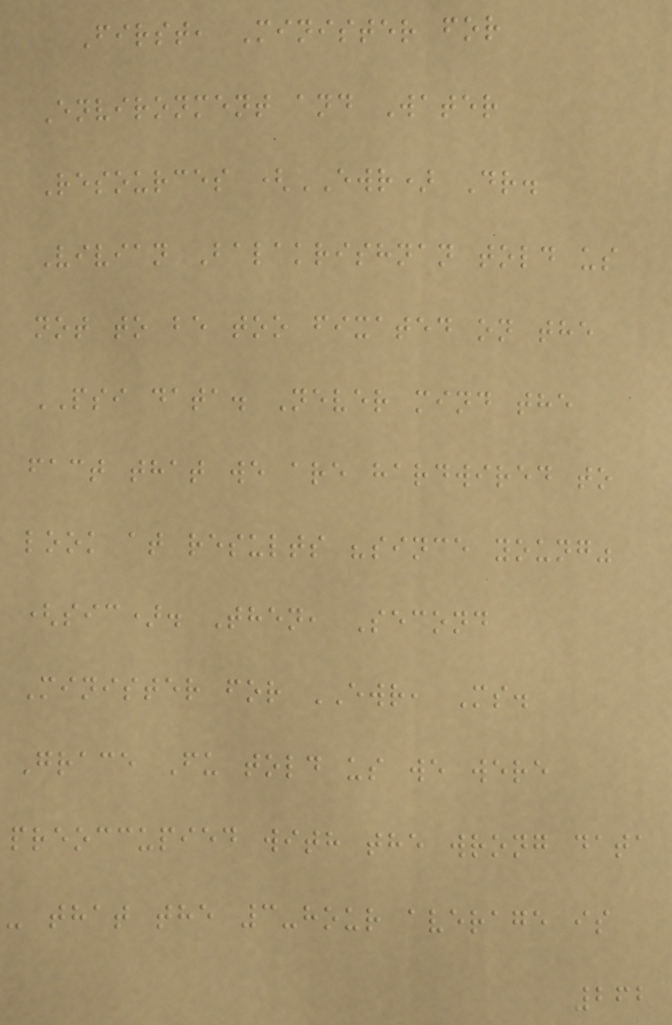First, Minister for
Environment and Water
Resources (EWR) Dr.
Vivian Balakrishnan told us
not to be too fixated on the
PSI data. Never mind the
fact that we are hardwired to
look at results "since young"
(sic). Then, Second
Minister for EWR, Ms.
Grace Fu told us we were
preoccupied with the wrong data
- that the 3-hour average is
262
